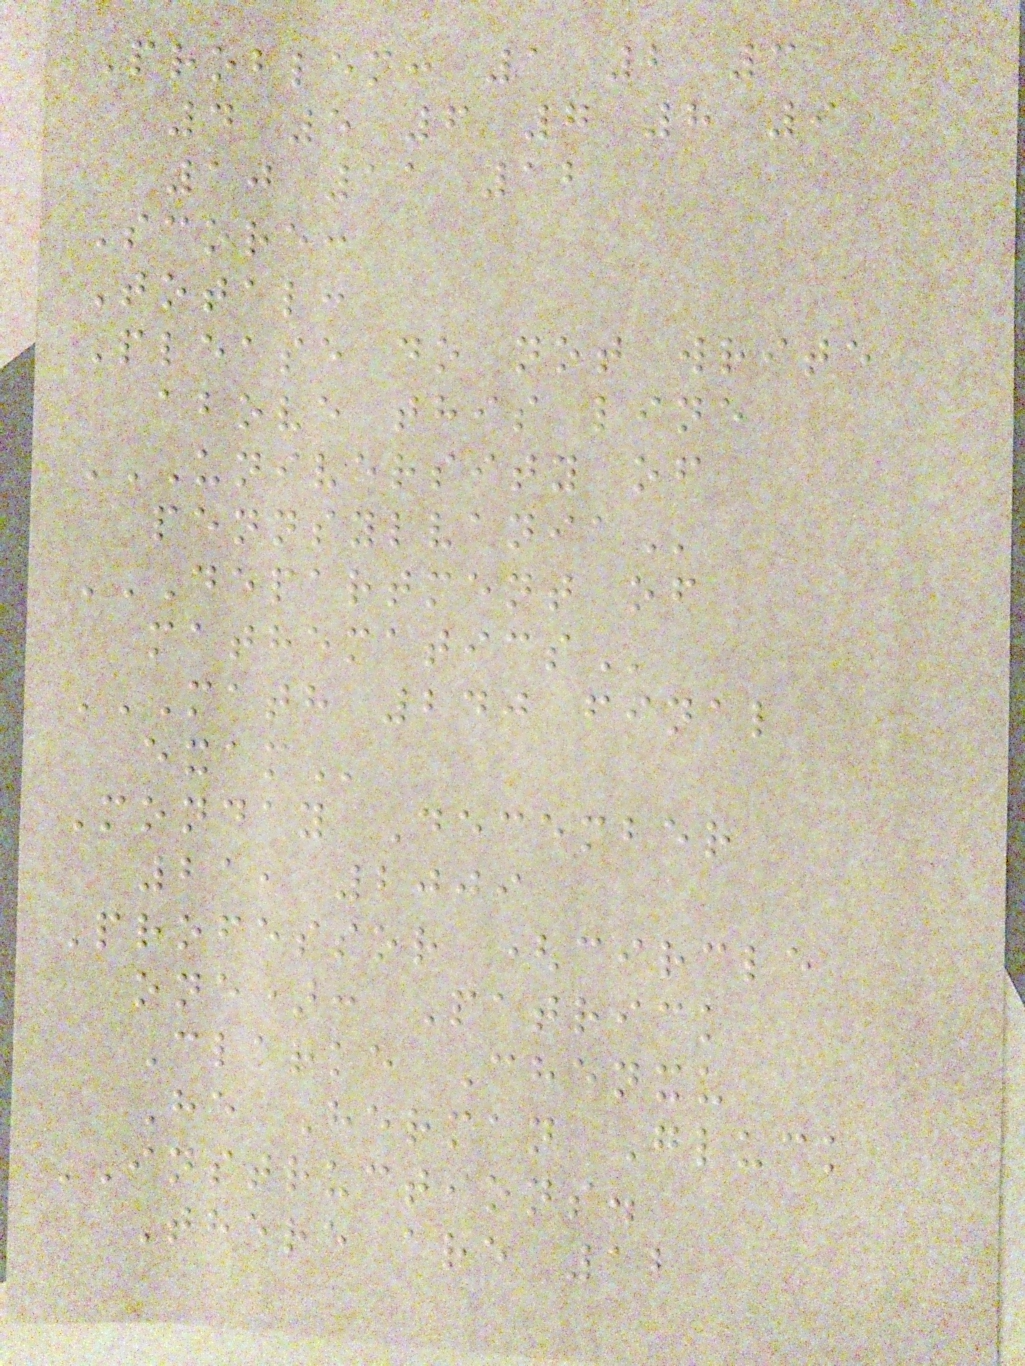Problem: 1 2 3
4 5 6 7 8 9
10 11 12
Score:
Total:
Please do not write
above this line
UNIVERSITY OF
PENNSYLVANIA
DEPARTMENT OF
MATHEMATICS
MATH 240 FINAL
EXAM
Monday December
21, 2009
Professor (circle
one): Patrick
Clarke Chenxu
He Herman Gluck
INSTRUCTIONS.
There are 12
